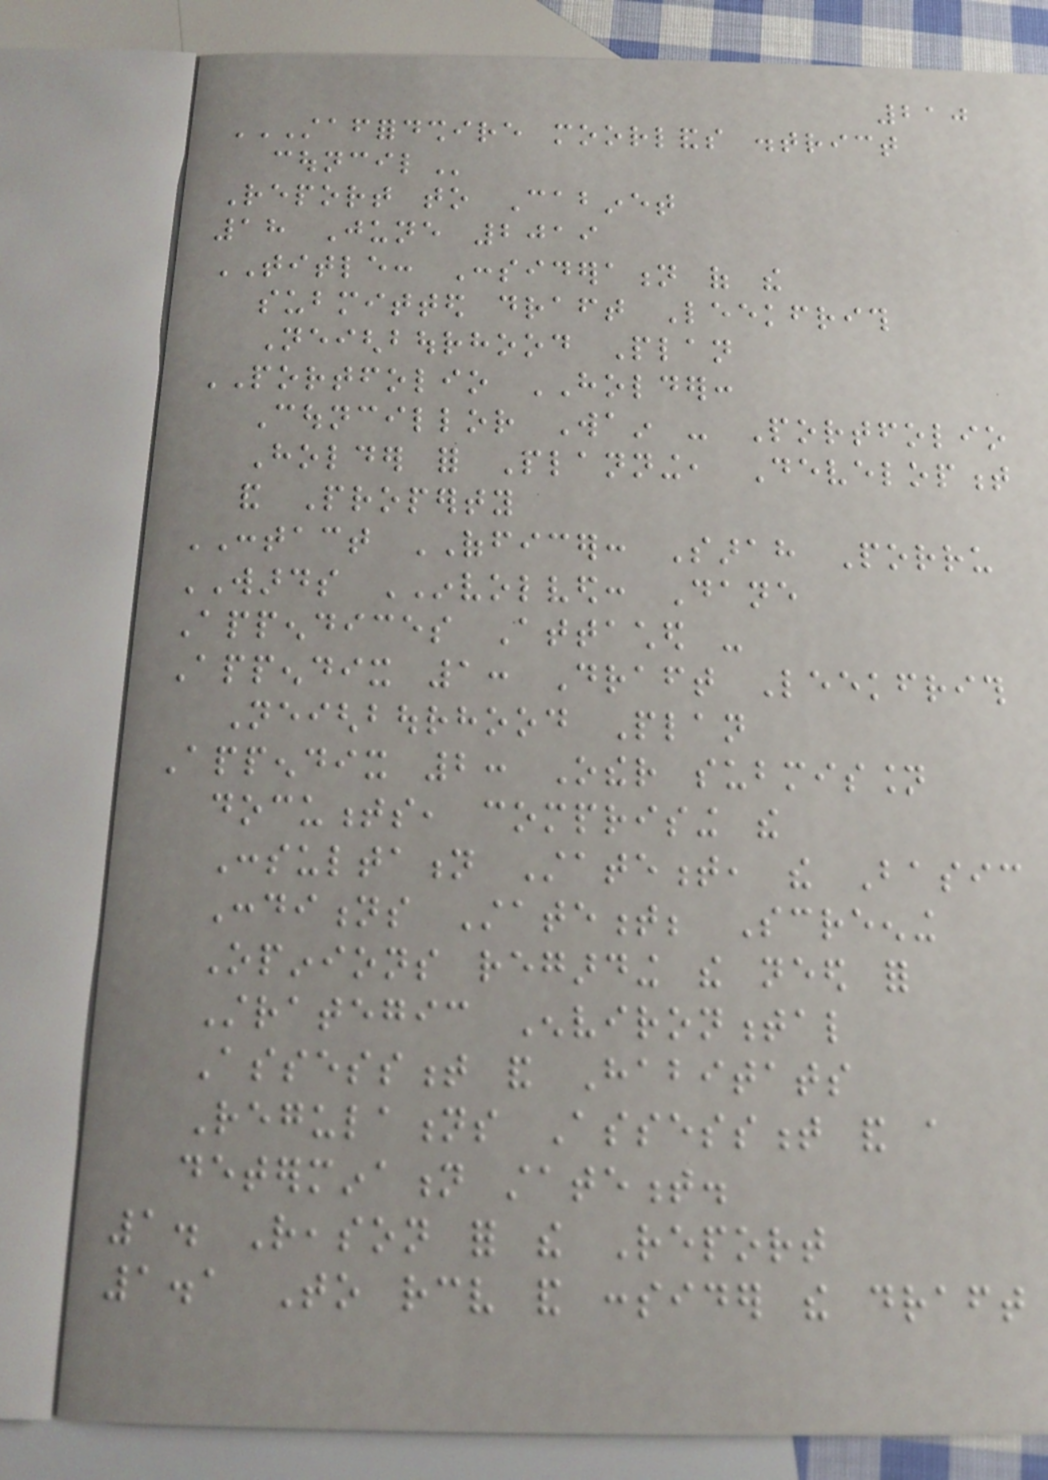210
STAFFORDSHIRE MOORLANDS DISTRICT
COUNCIL
Report to Cabinet
18 June 2019
TITLE: Consideration of the
submitted draft Leekfrith
Neighbourhood Plan
PORTFOLIO HOLDER:
Councillor Wain - Portfolio
Holder for Planning, Development
and Property
CONTACT OFFICER: Sarah Porru
WARDS INVOLVED: Dane
Appendices Attached -
Appendix 1: Draft Leekfrith
Neighbourhood Plan
Appendix 2: Other submission
documents, comprising the
Consultation Statement, the Basic
Conditions Statement; Screening
Opinions regarding the need for
Strategic Environmental
Assessment and Habitats
Regulations Assessment and a
determination statement.
1. Reason for the Report
1.1 To receive and consider the draft
